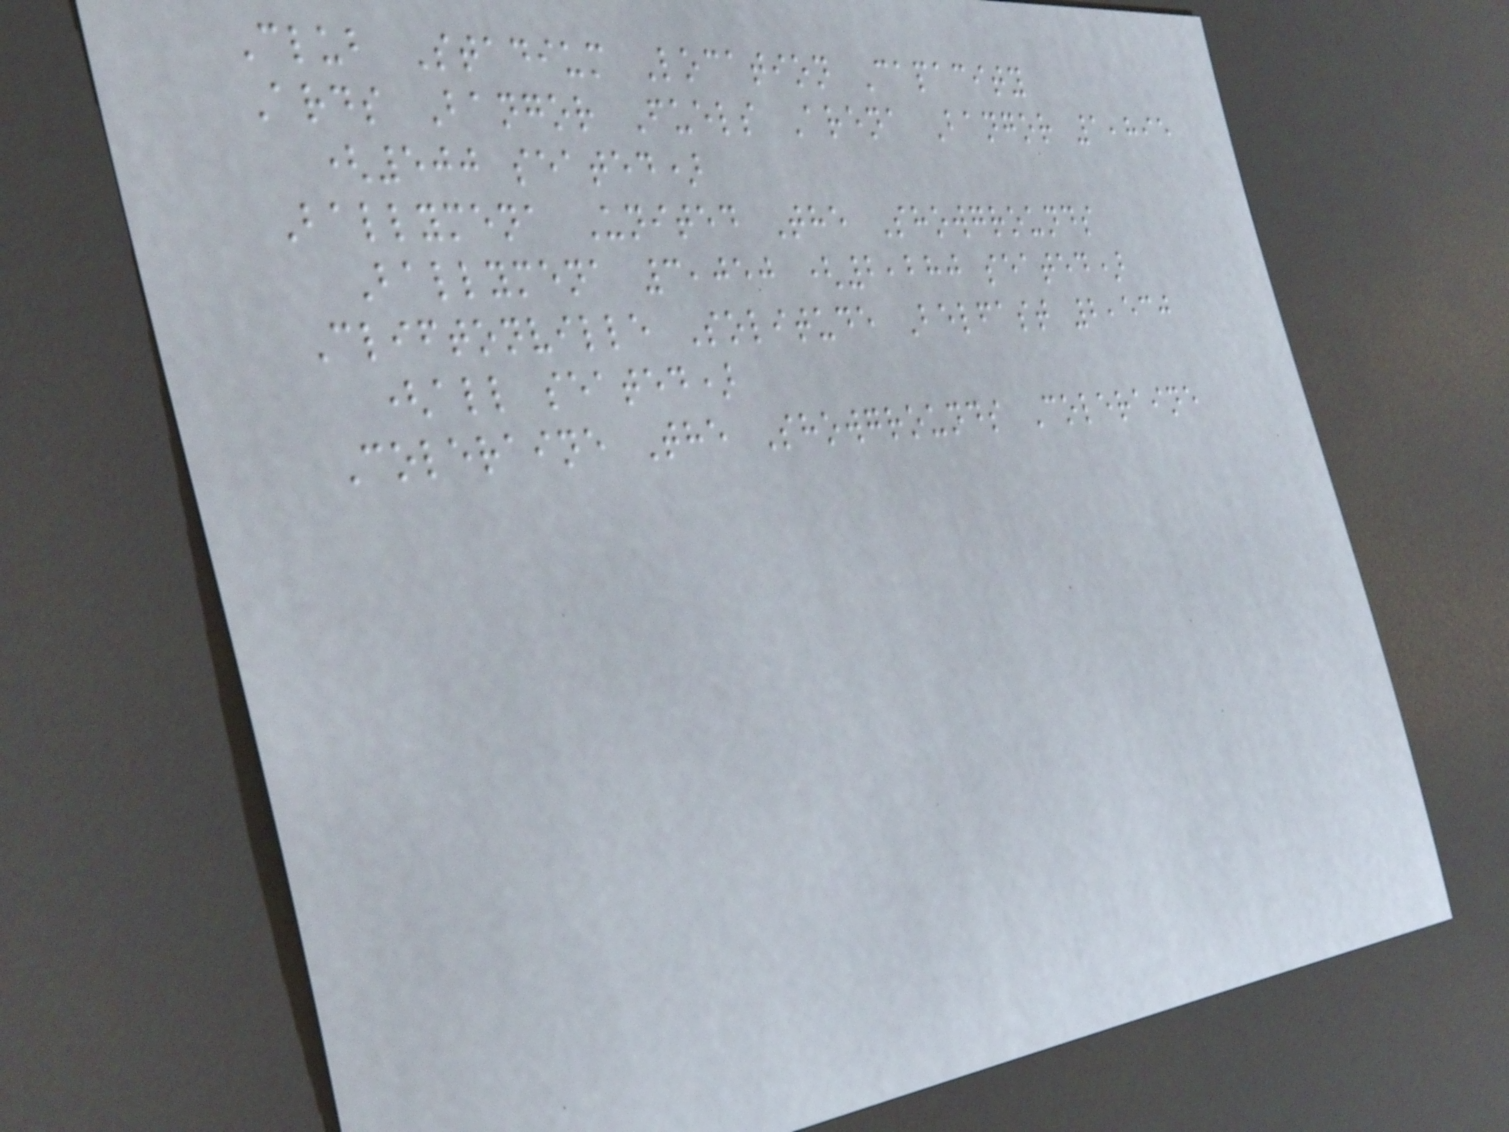Club Stadium Location Capacity
Ards Bangor Fuels Arena Bangor 1,895
(500 seated)
Ballymena United The Showgrounds
Ballymena 3,050 (2,280 seated)
Cliftonville Solitude Belfast 2,530
(all seated)
Coleraine The Showgrounds Coleraine
